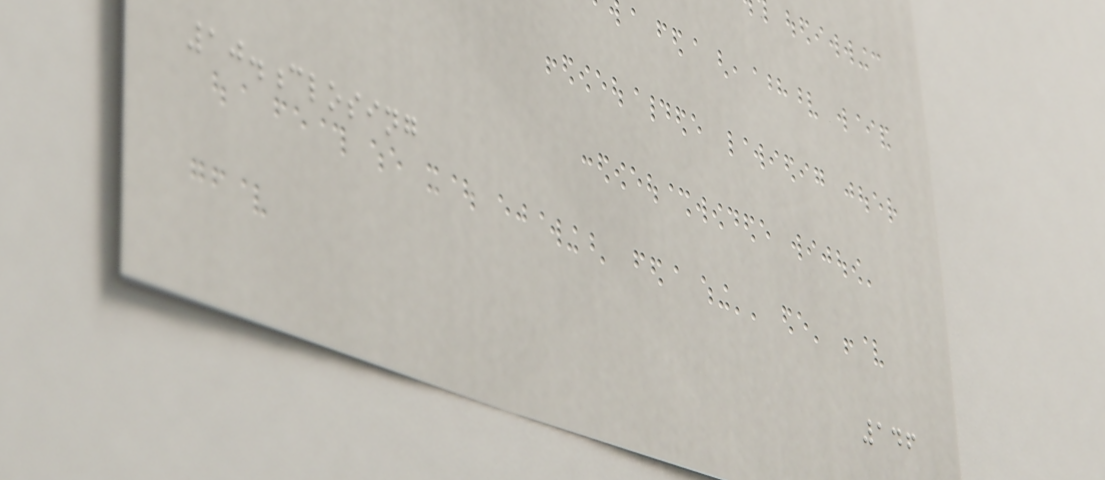10.closing
146
